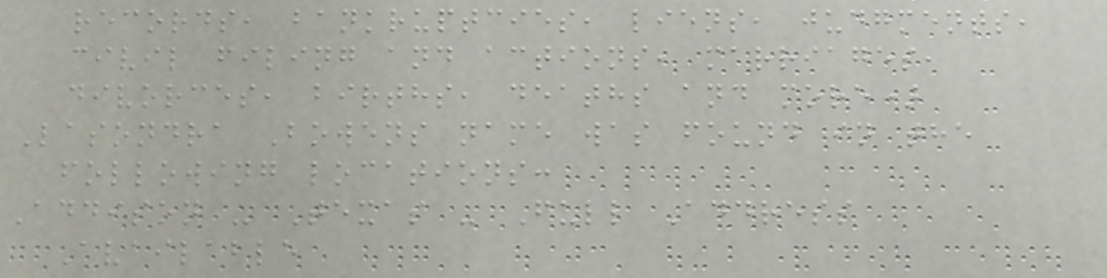records, bankruptcies, liens, judgments,
civil filing and actions, marriages,
divorces, births, deaths and more)
Lasondra Bowens name was found in the
following locations:
Addison - Texas - Full Address
Available
